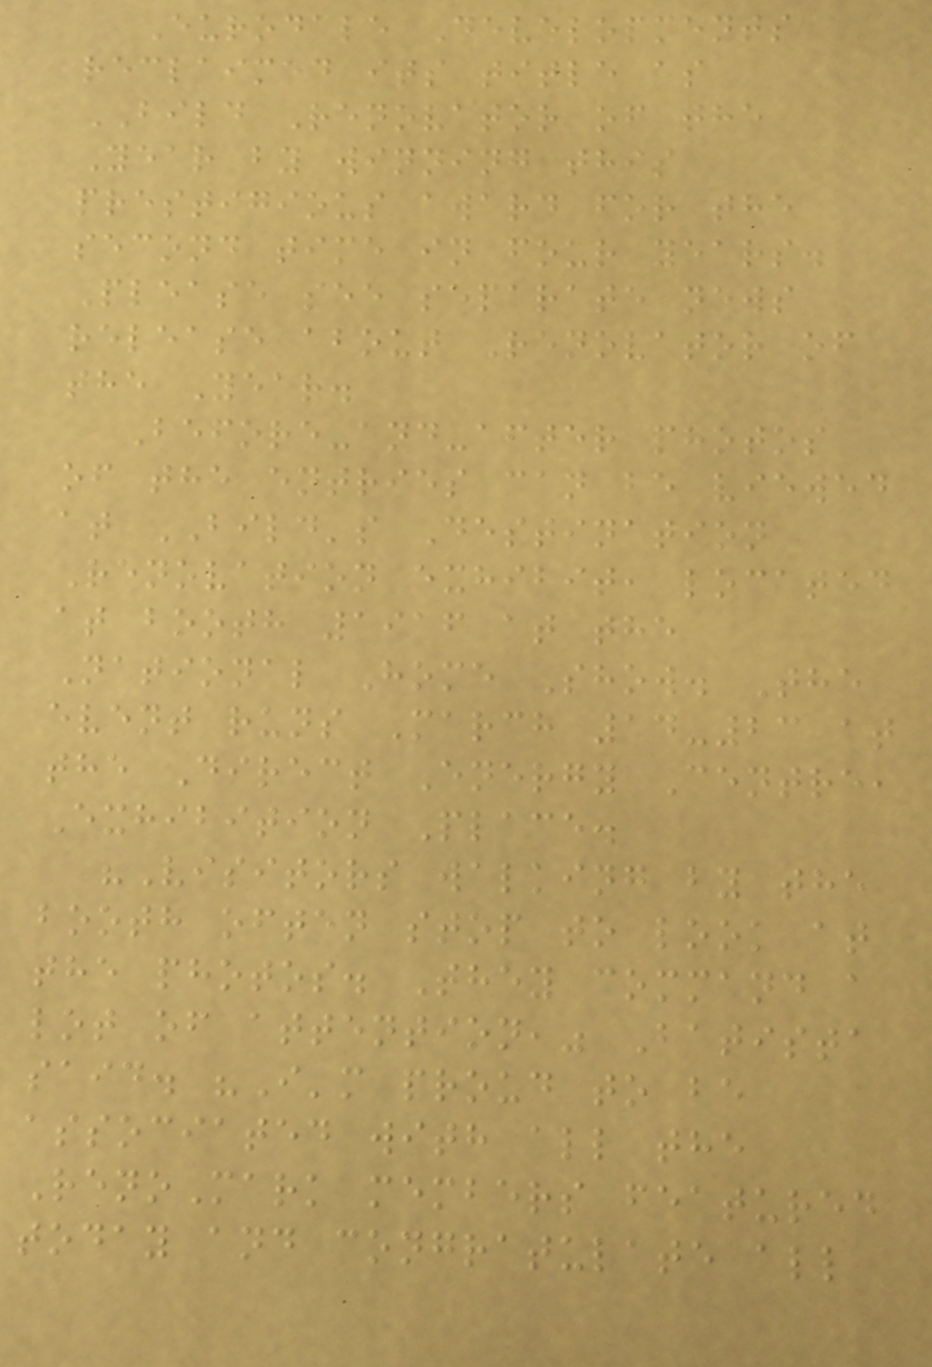Eurodale Developments
reclaimed its title as
BILD Renovator of the
Year by winning this
prestigious award for the
second time in four years.
Please see separate news
release about Renovator of
the Year.
Before-and-after photos
of the entries can be viewed
at BILD's Destination
Renovation exhibit, located
at booth 1916 at the
National Home Show. The
event runs March 14-23 at
the Direct Energy Centre,
Exhibition Place.
"Visitors walking by the
booth often stop to look at
the photos. They command a
lot of attention," Batista
said. "I'm proud to be
associated with all the
RenoMark members featured
today and congratulate all
